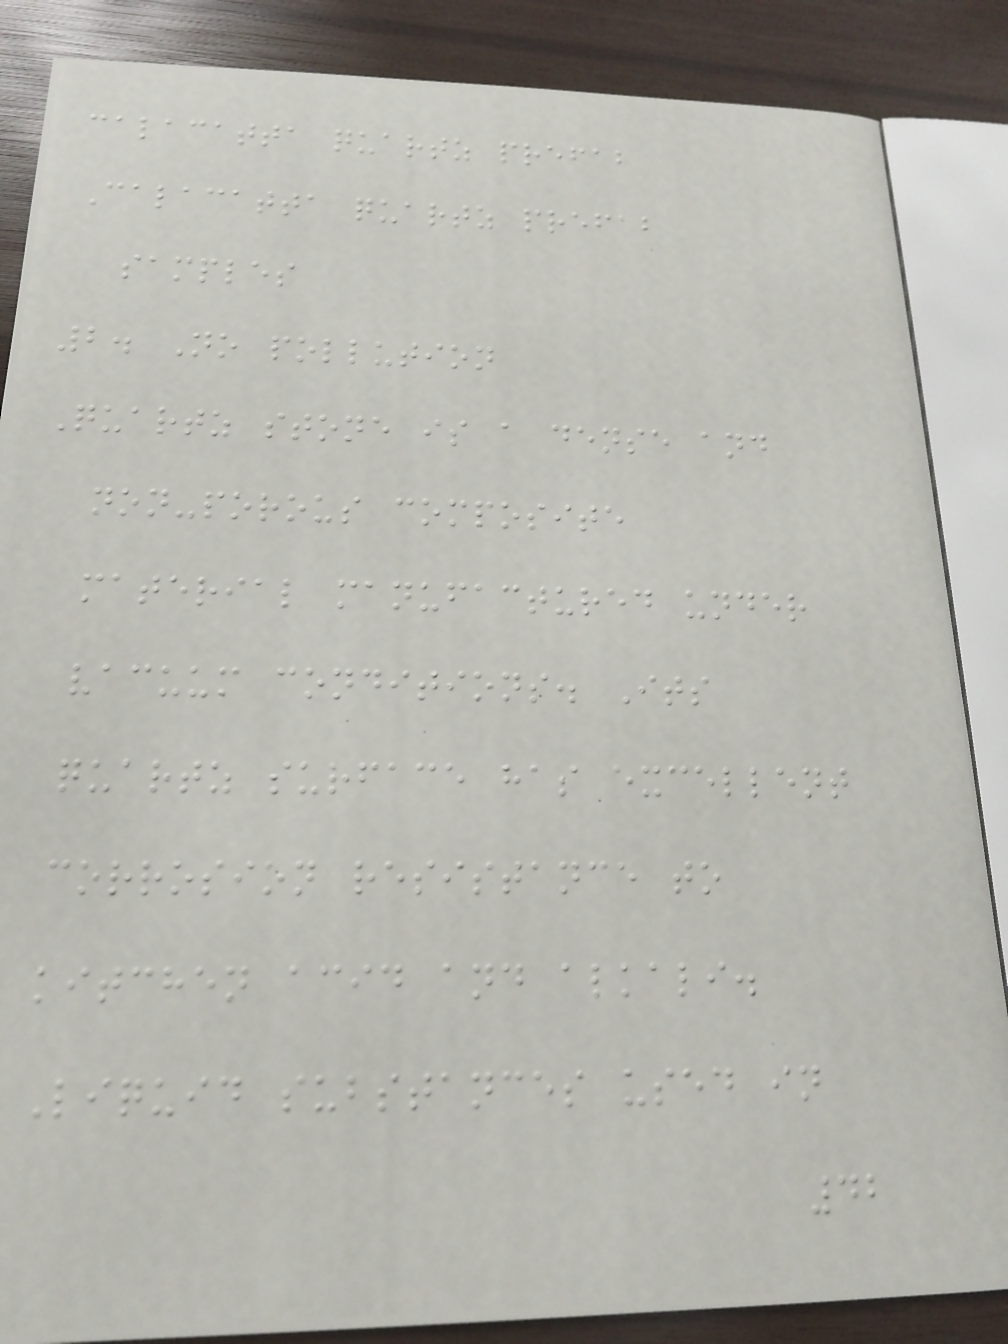calacatta quartz prefab
Calacatta quartz prefab
samples
2. No pollution
Quartz stone is a dense and
non-porous composite
material manufactured under
vacuum conditions. Its
quartz surface has excellent
corrosion resistance to
kitchen acid and alkali.
Liquid substances used in
42
